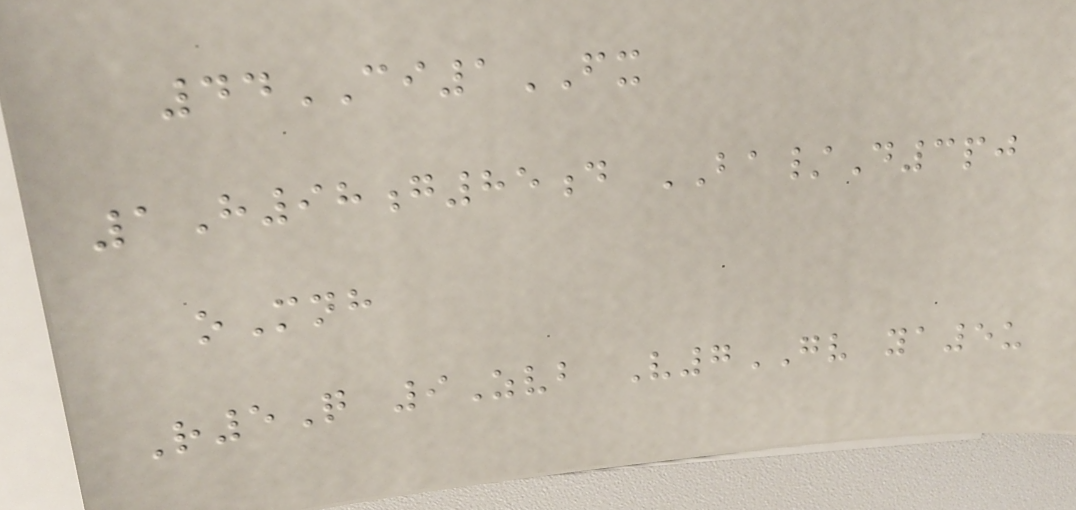44CI1FX
1H98g85d BA/D3pj
oMnh
R5Q 9Zvb V7GV ya5u
